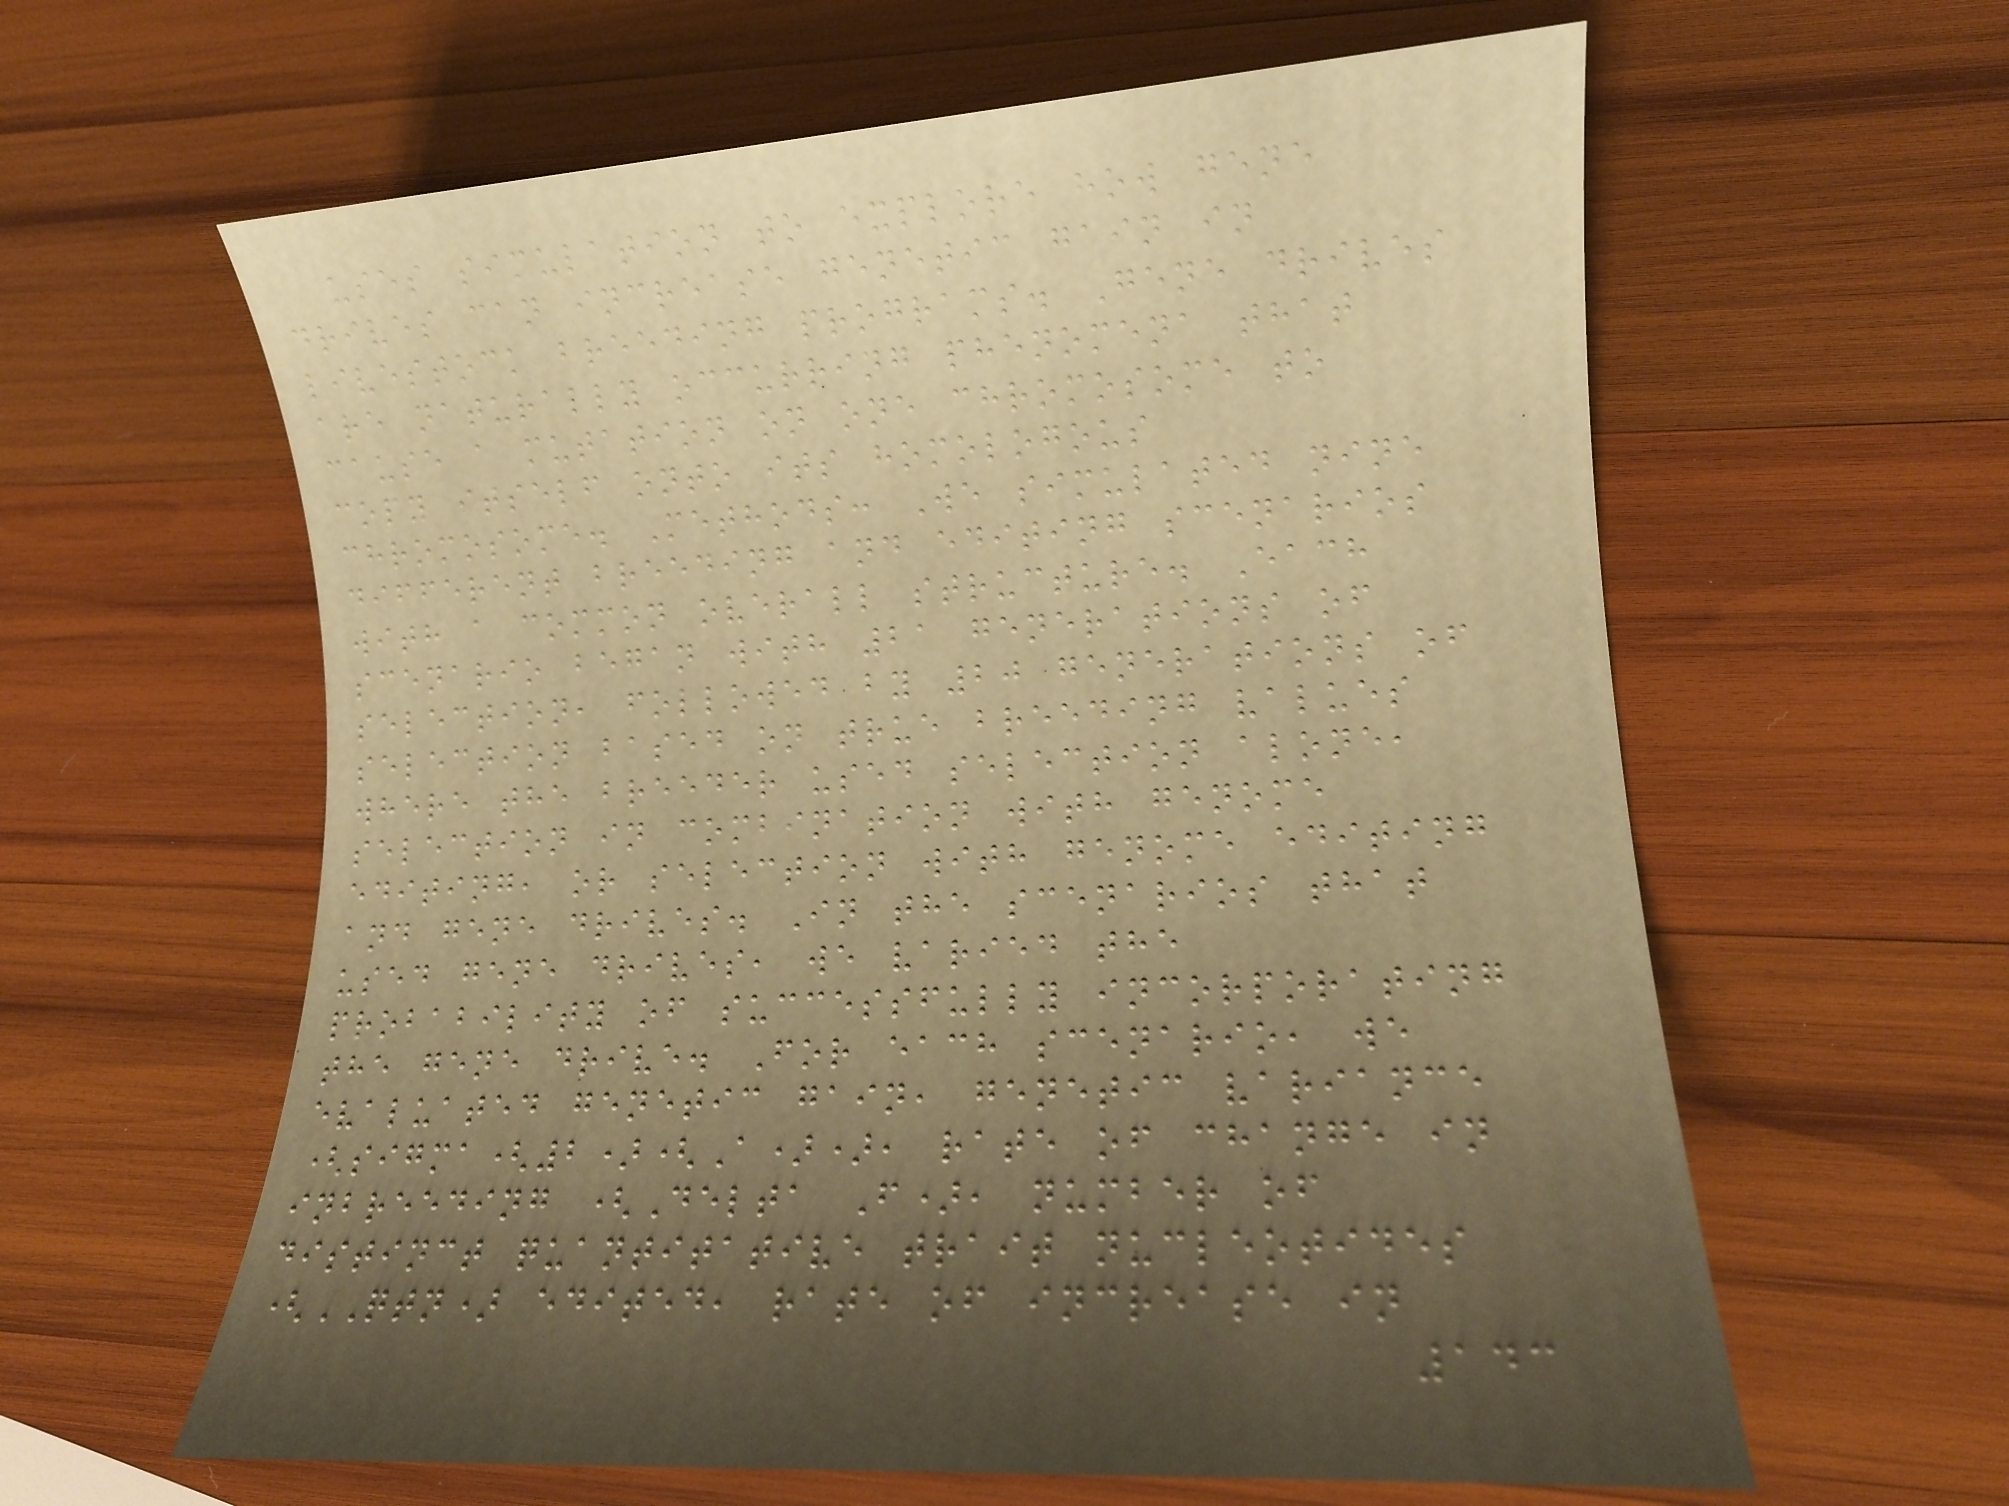uses simulation to explore how gene
drives can increase genetic gain in
livestock breeding programs. Gene drives
are naturally occurring phenomena that
cause a mutation on one chromosome to
copy itself onto its homologous
chromosome. Methods: We simulated nine
different breeding and editing scenarios
with a common overall structure. Each
scenario began with 21 generations of
selection, followed by 20 generations of
selection based on true breeding values
where the breeder used selection alone,
selection in combination with genome
editing, or selection with genome editing
and gene drives. In the scenarios that
used gene drives, we varied the
probability of successfully incorporating
the gene drive. For each scenario, we
evaluated genetic gain, genetic variance
(sigma(2)(A)), rate of change in
inbreeding (Delta F), number of
distinct quantitative trait nucleotides
(QTN) edited, rate of increase in
143
